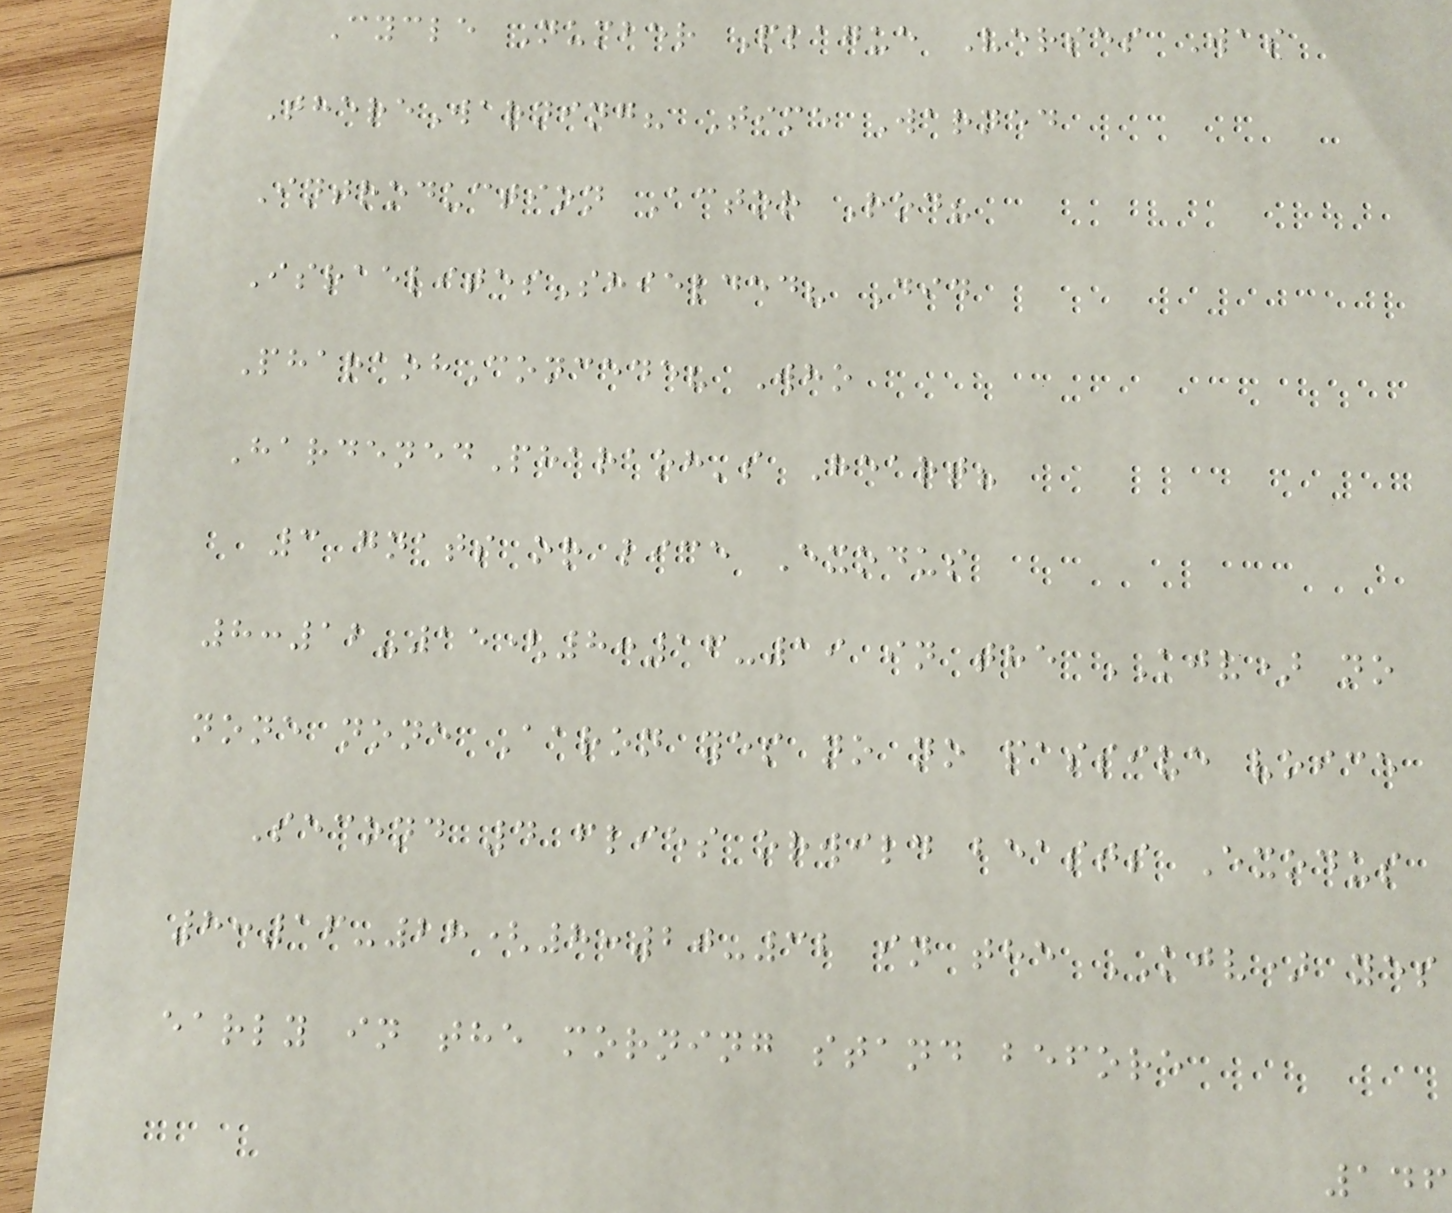Cycle Number Plague Verses Was
ThereWarning? Time Warned
Introduction Actor Rod?
IsraelitesShielded? Did
PharaohConcede? Who
HardenedPharaoh's Heart?
3 gnats or lice Exodus
8:12-15(8:16-19 in the KJV) no
none none Aaron yes no no passive voice
Second 4 flies orwild beasts Exodus
8:16-28(8:20-32 in the KJV) yes
early in the morning stand before
146
